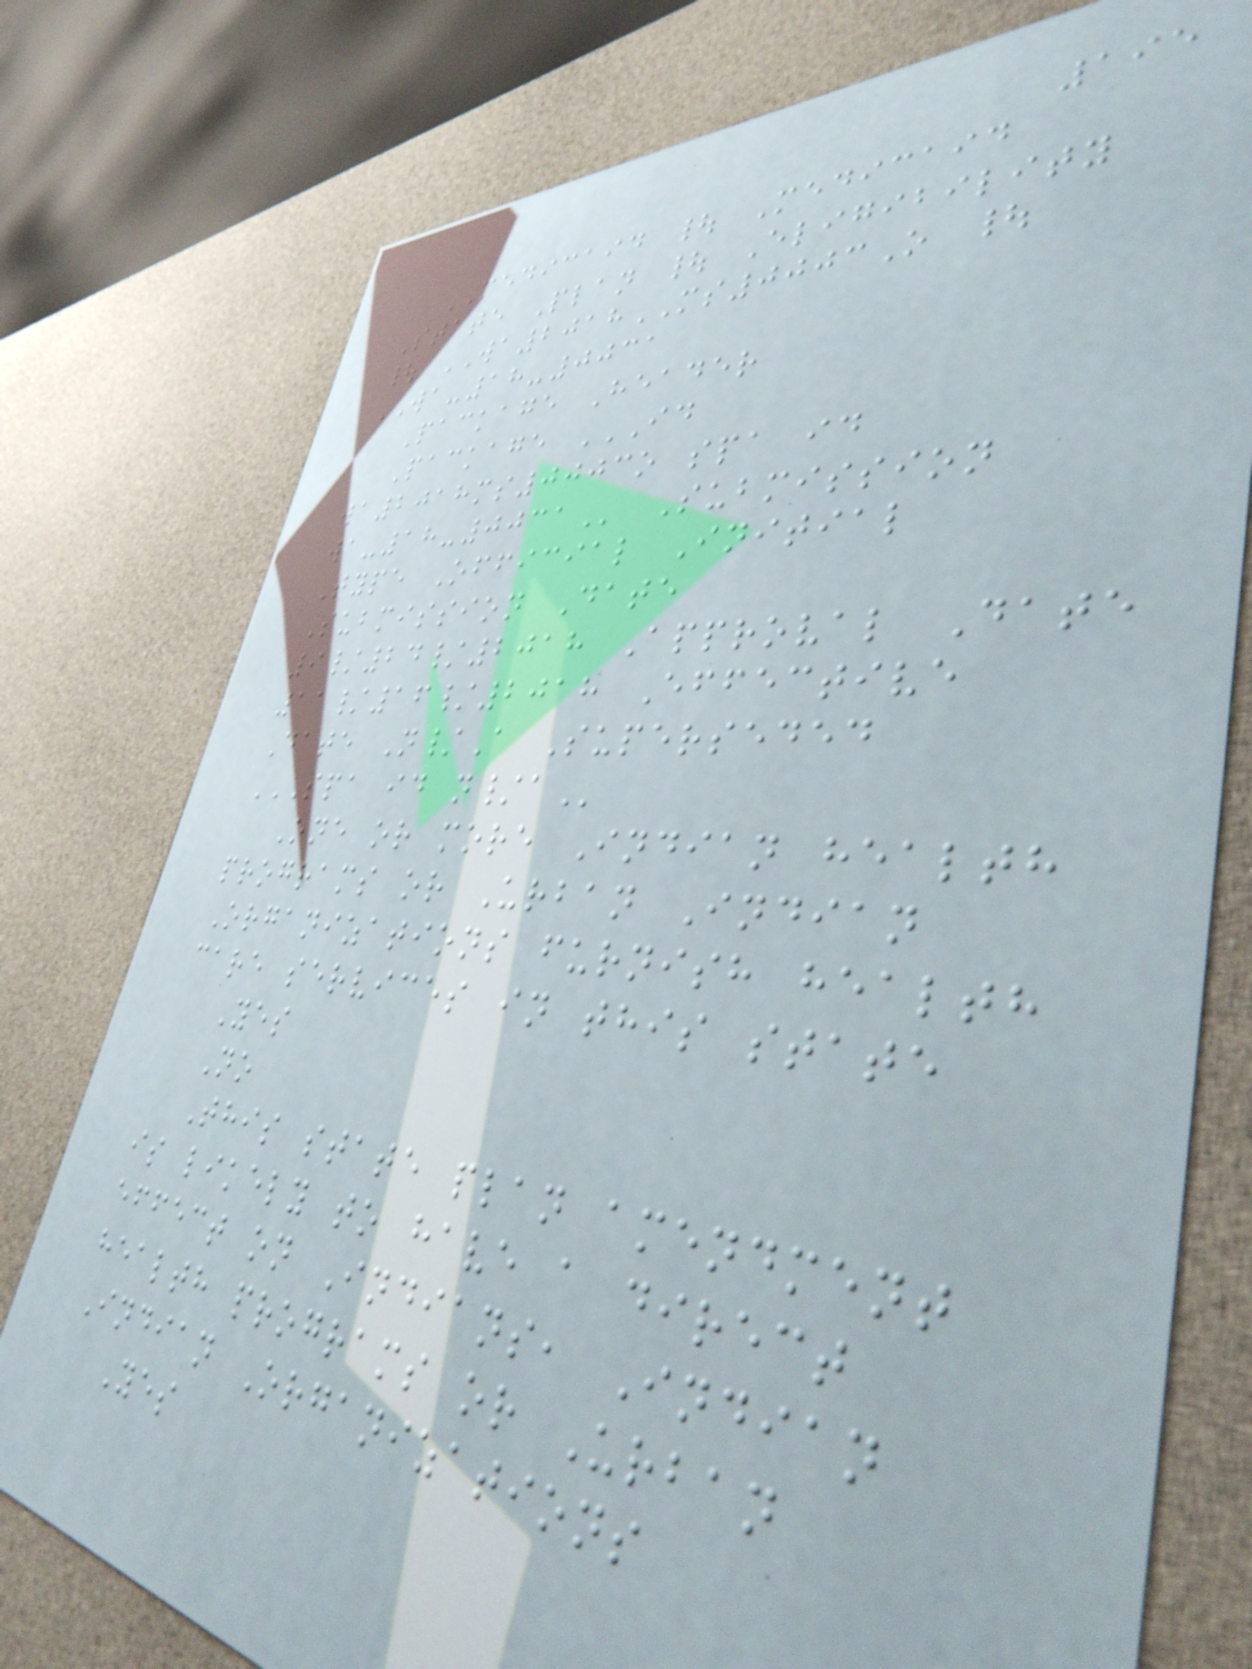195
MEDICAID | Medicaid
State Plan | Eligibility
| WA2018MS0003O |
WA-18-0031
Package Header
Package ID
WA2018MS0003O SPA ID
WA-18-0031 Submission
Type Official Initial
Submission Date
9/24/2018 Approval Date
11/16/2018 Effective
Date N/A Superseded
SPA ID N/A
One or more Indian health
programs or Urban Indian
Organizations furnish health
care services in this state
Yes
No
This state plan amendment
is likely to have a direct
effect on Indians, Indian
health programs or Urban
Indian Organizations
Yes
